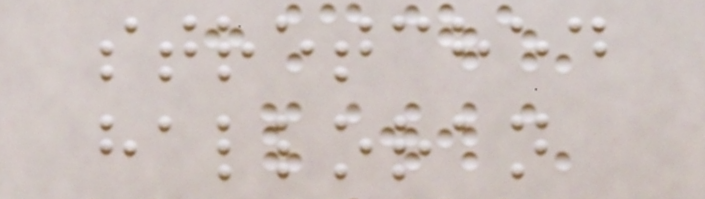stretched
halloran
